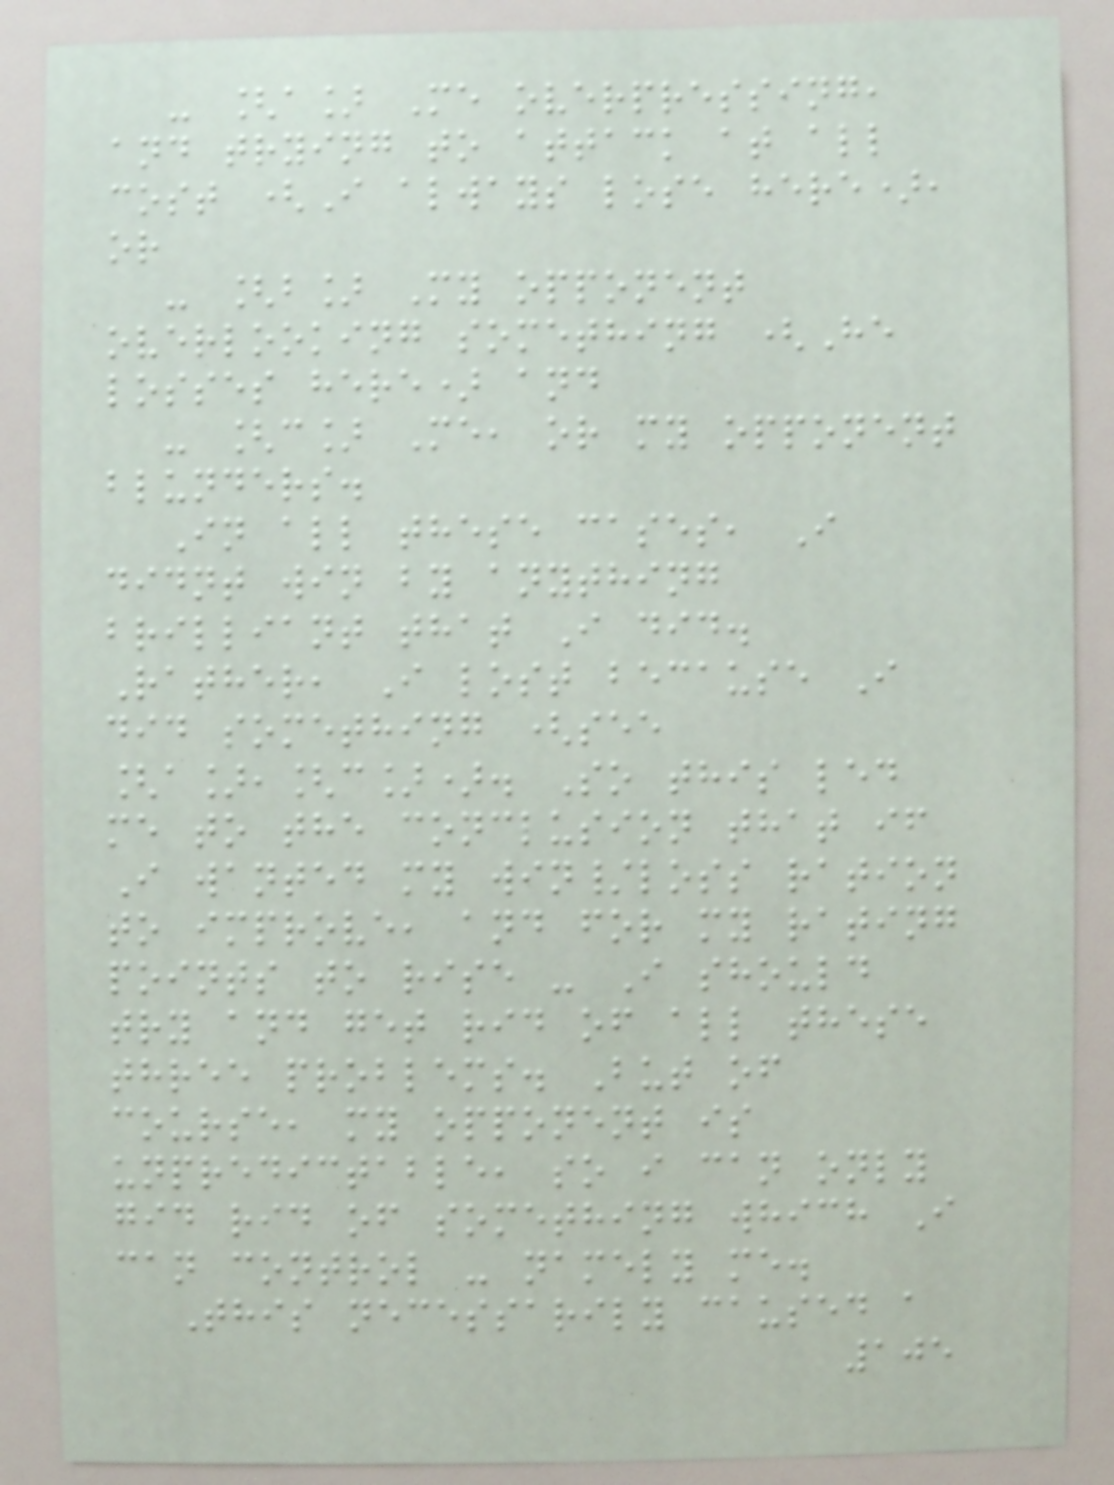- [a] Me overpressing,
and trying to attack at all
cost (I always lose here),
or
- [b] My opponent
overlooking something (He
losses here) and
- [c] Me, or my opponent
blunders.
In all these cases, I
didnt win by anything
brilliant that I did.
Rather, I lost because I
did something (see
[a],[c]). So this led
me to the conclusion that if
I wanted my win/loss ration
to improve, and for my rating
points to rise - I should
try and get rid of all these
three problems. But of
course, my opponent is
unpredictable, so i can only
gid rid of something which I
can control - namely me.
This necessarily caused a
105
